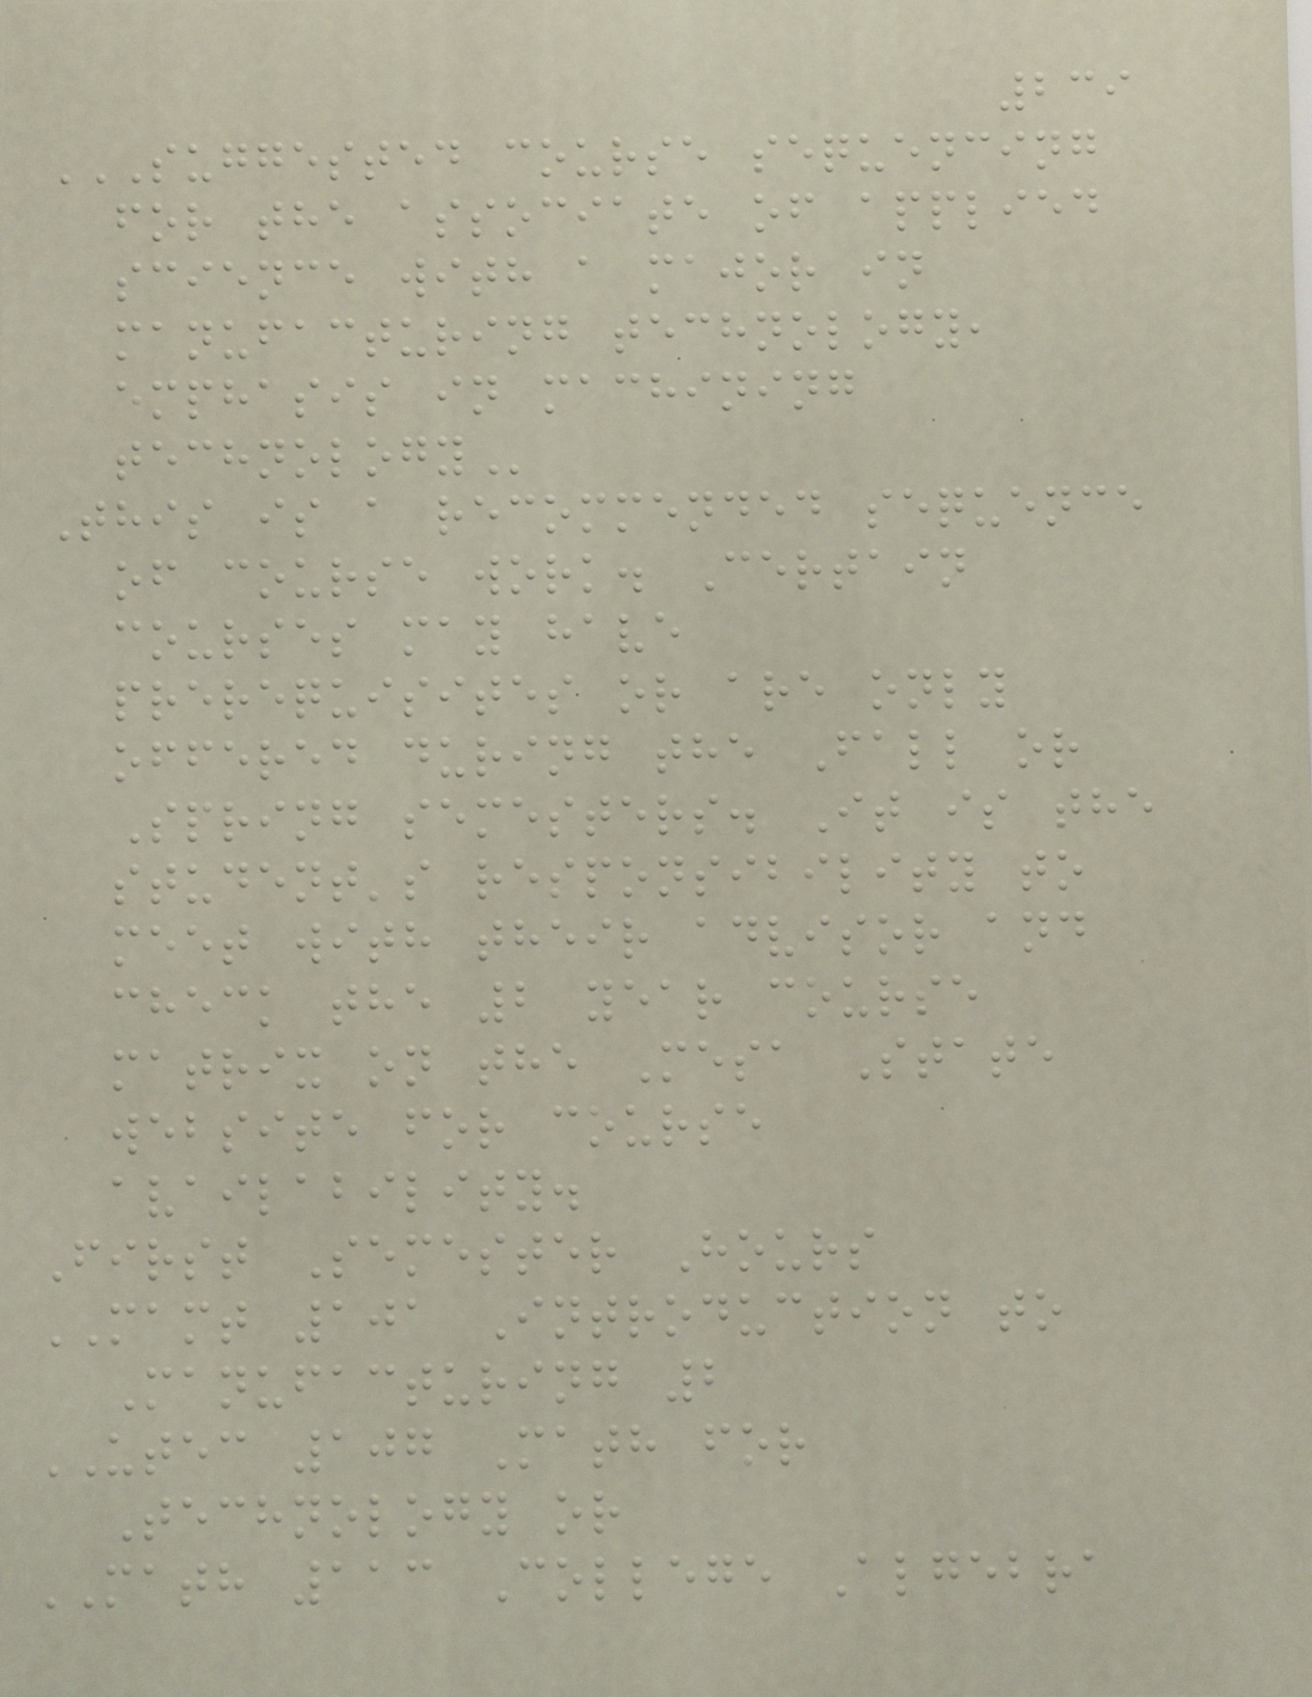239
SUGGESTED COURSE SEQUENCING
FOR THE ASSOCIATE OF APPLIED
SCIENCE WITH A MAJOR IN
MANUFACTURING TECHNOLOGY,
EMPHASIS IN MACHINING
TECHNOLOGY
This is a recommended sequence
of course work. Certain
courses may have
prerequisites or are only
offered during the Fall or
Spring semesters. It is the
student's responsibility to
meet with their advisor and
check the 2 year course
matrix on the Mesa State
website for course
availability.
First Semester Hours
MAMT 101 Introduction to
Manufacturing 2
UTEC 107 Math for
Technology or
MATH 113 College Algebra
